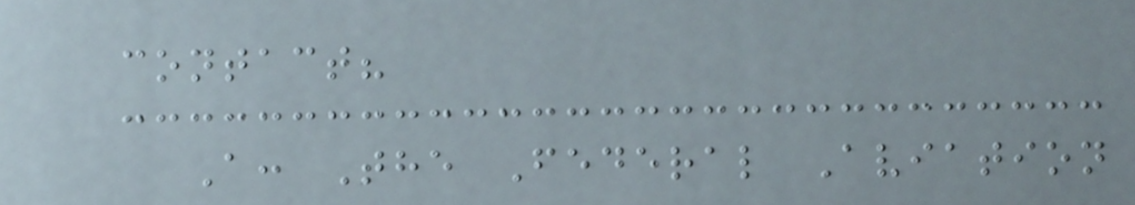contact?
A: The Federal Aviation
